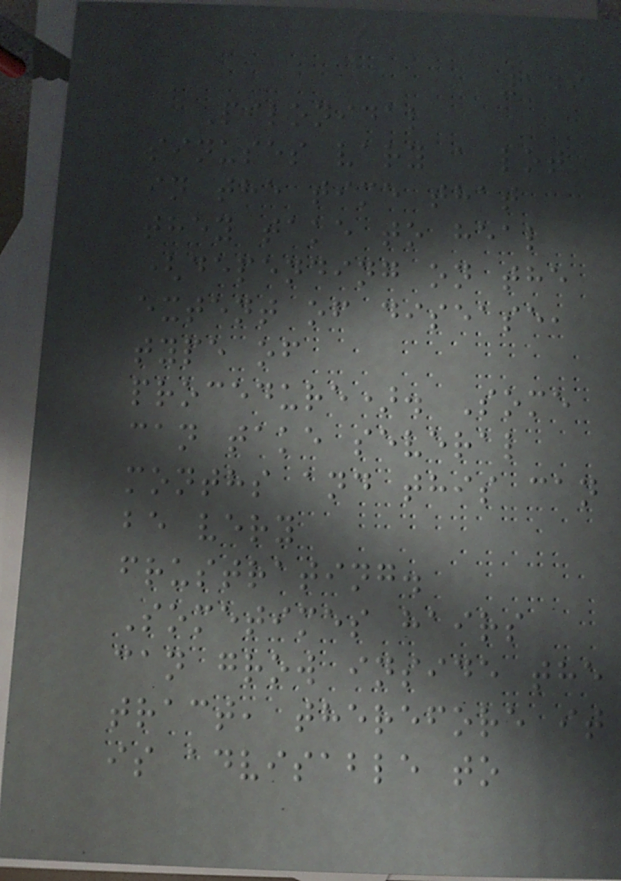149
Pilonidal
sinuses vary a lot
in the time that
they take to heal
(depending on the
extent of disease,
type of
procedure). Some
can take several
months and this can
be very
frustrating.
Sometimes hairs
can grow inside the
tract, therefore it
is advisable to
